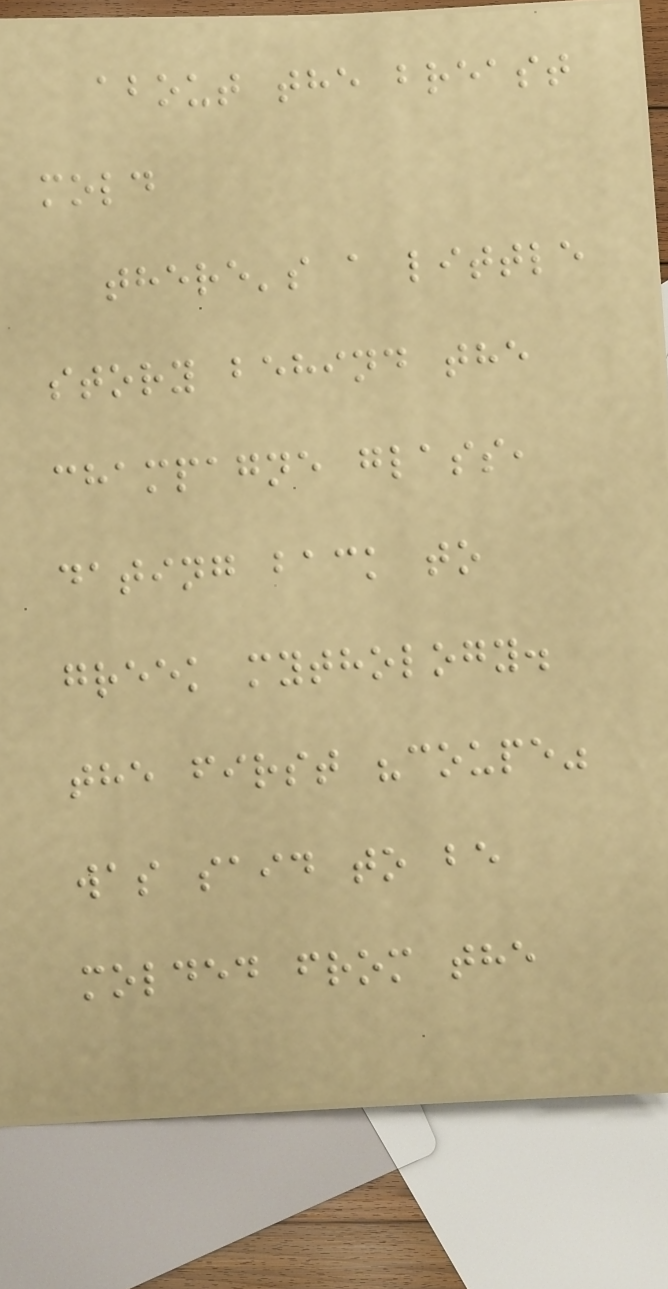about the breast
mold
there's a little
story behind the
champagne glass,
dating back to
greek mythology.
the first "coupe"
was said to be
molded from the
